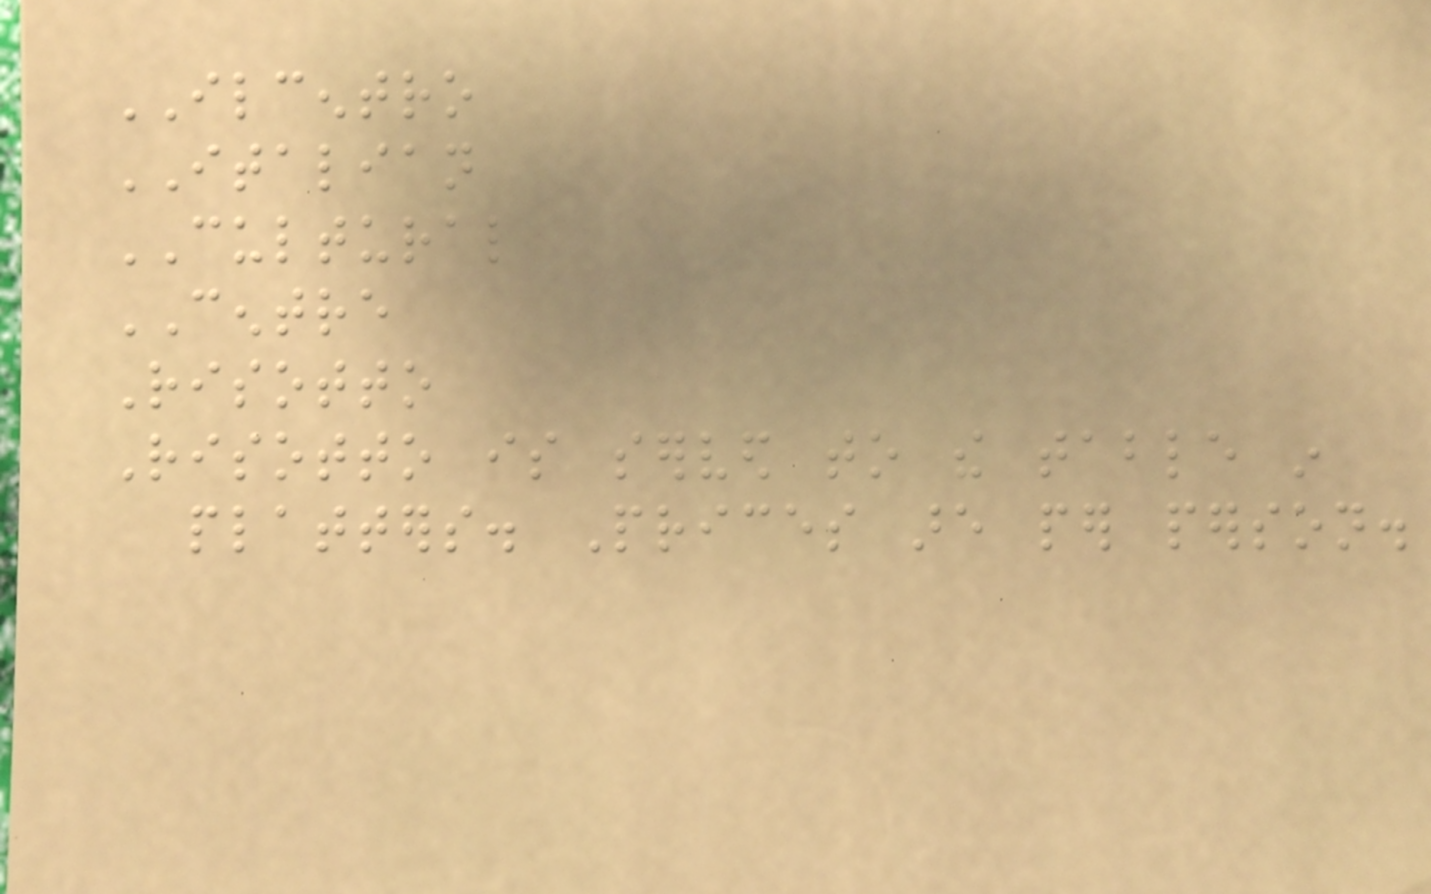ILCENTRO
ITALIAN
CULTURAL
CENTRE
Risotto
Risotto is served to the table in
platters. Prices are per person.
